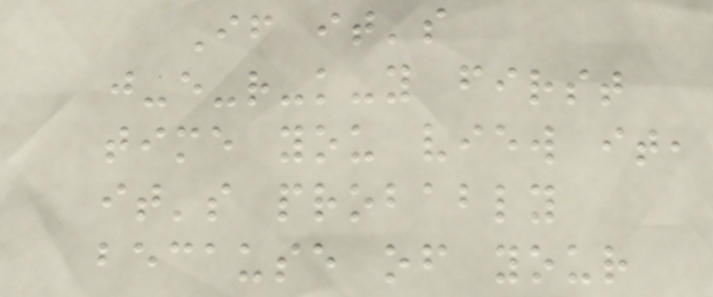If it's
j-e-r-k-y first
time you view it,
it's probably
because of your
